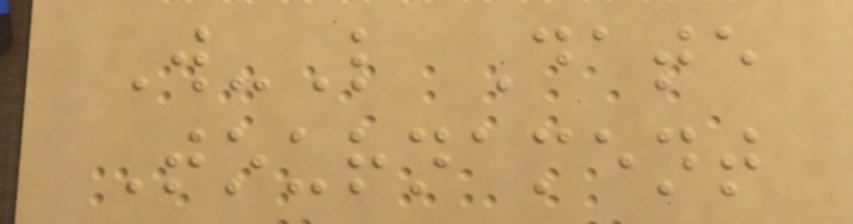W-L Date
Tournament
